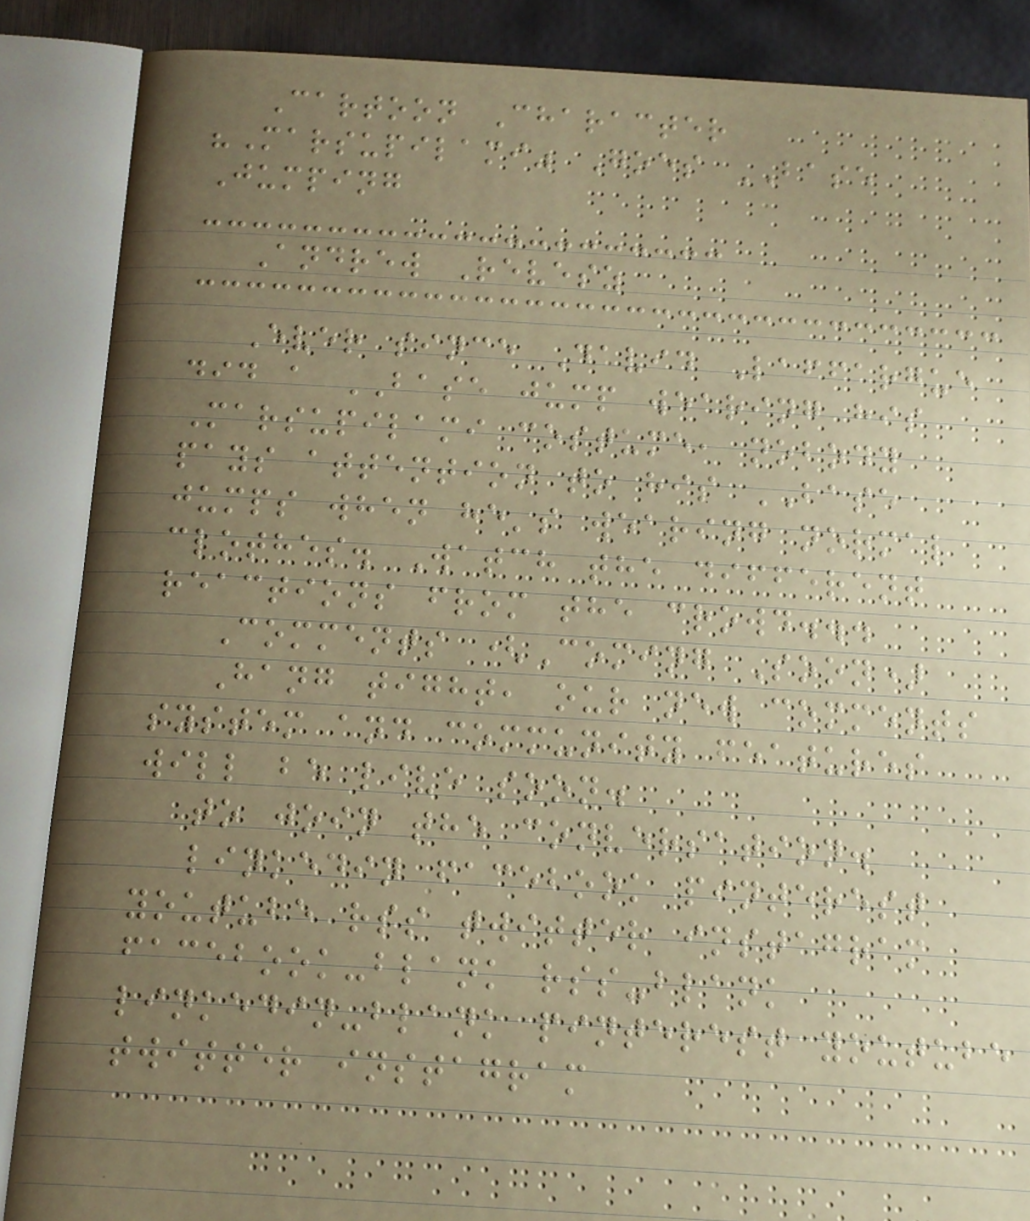Cartoon Character
"Marsupilami" Goes BASE
Jumping
Andrew Revesz
Ever since David Laffargue
did a BASE jump wearing his
Marsupilami costume, nobody
pays attention to his BASE
jumps when he's wearing normal
clothes. Watch the different
reactions from the crowd...
Comments (Coming Soon)
Hang tight, our new comments
system and community features
will be live soon.
to join the conversation.
linkedin facebook pinterest
youtube rss twitter instagram
facebook-blank rss-blank
linkedin-blank pinterest youtube
twitter instagram
